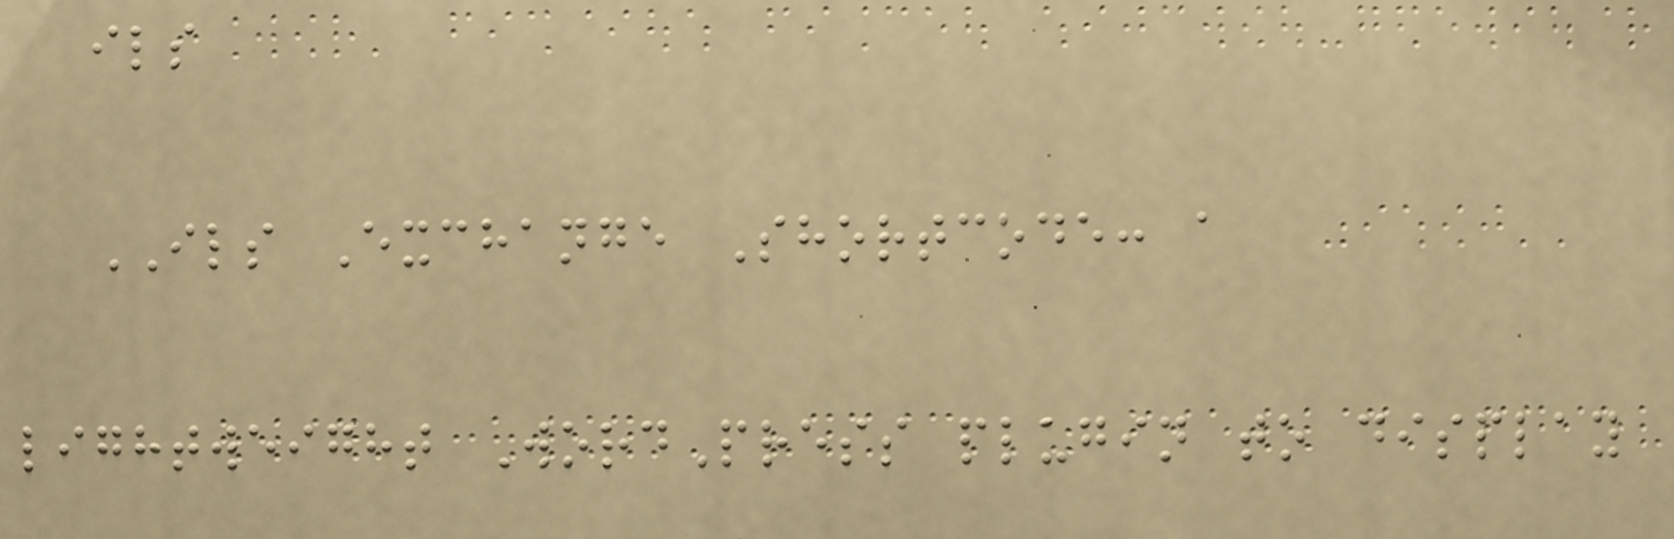ils
ILS Exchange Shortcode: a
lightweight WordPress plugin to display
